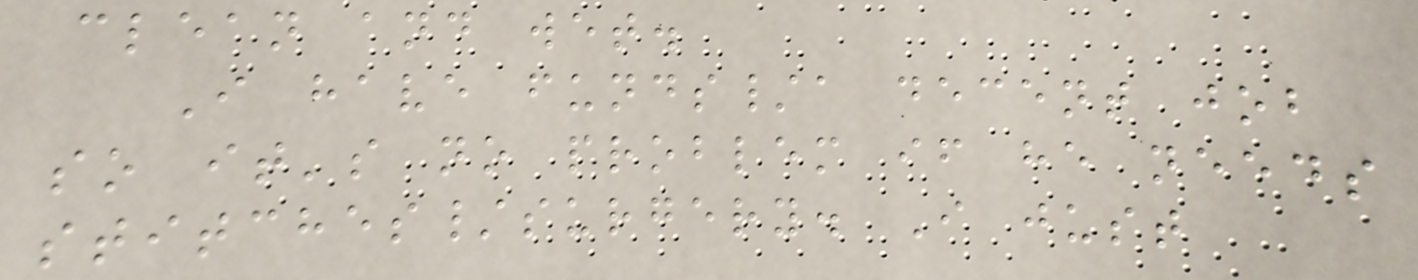clean and wet.
I have funds/a decent job
so it's no problem if he needs
stitches/surgery. I just
